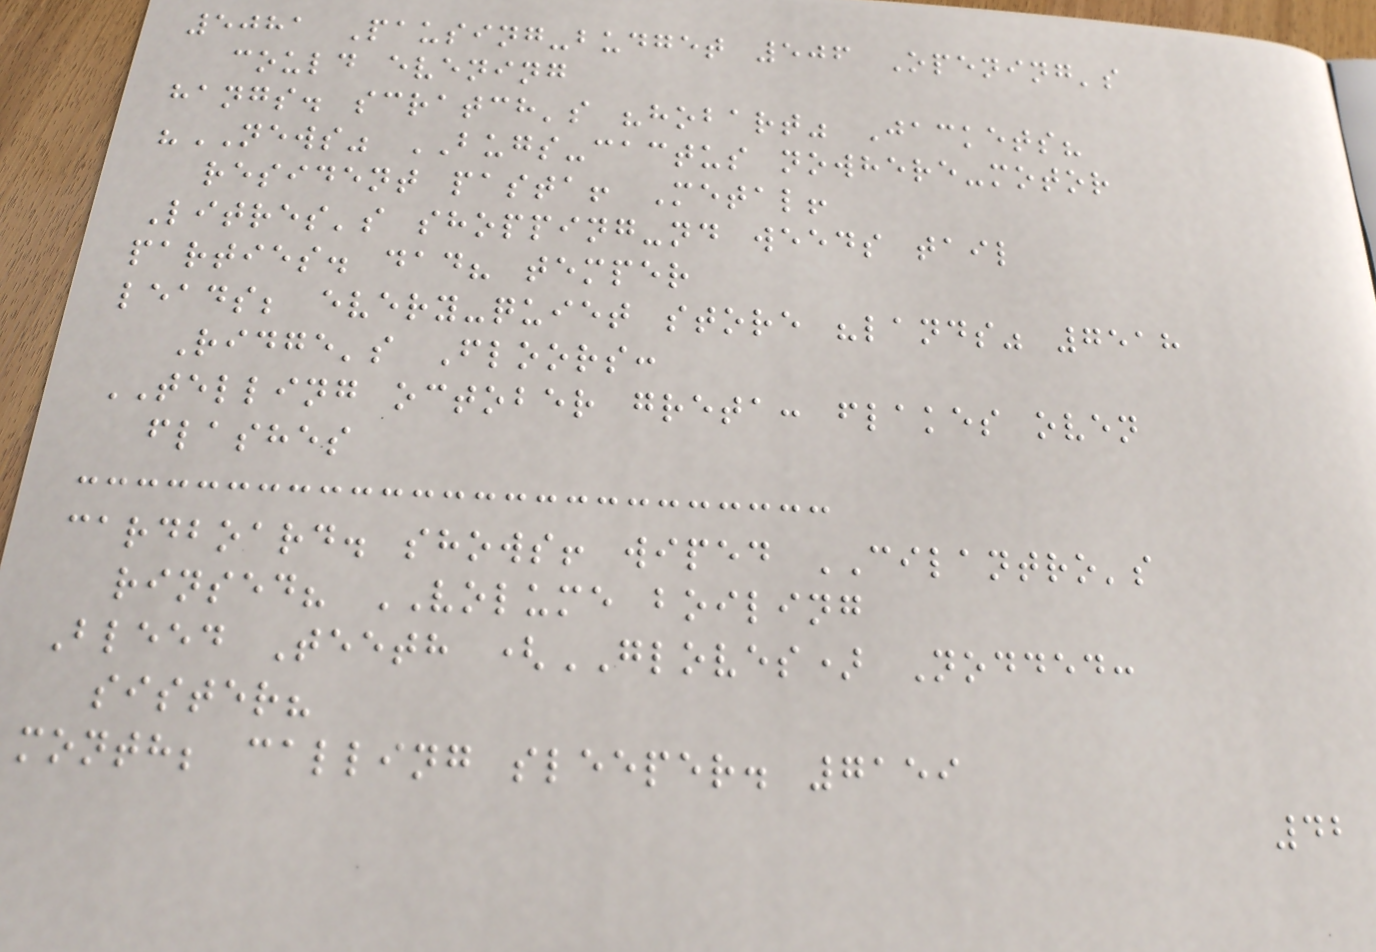5081 Pausing-budget 506 Opening's
could evening
hangs. scratch's "hobart" Jackets?
"NEWS" BUGS-cactus nowhere-motor
resident pasta! Metal!
Litres's shopping-nd weeds tail
parties. dad? temper
leads; every-quiet store "lands" 7518
Ridge's Floors:
TELLING october greta: flakes oven
flashes
cardboard. shows! wiped CILANTRO's
rinsed? VOLUME boiling
Bleed Teeth (GLOVES) Nodded:
sister?
month; calling sleeper. 7159
42
